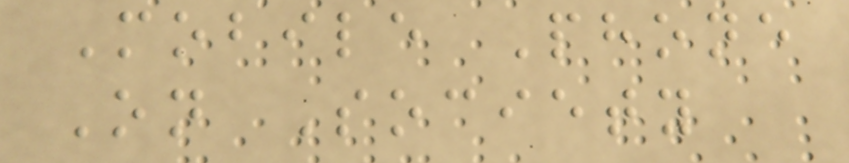Mobile Phone
On Society
